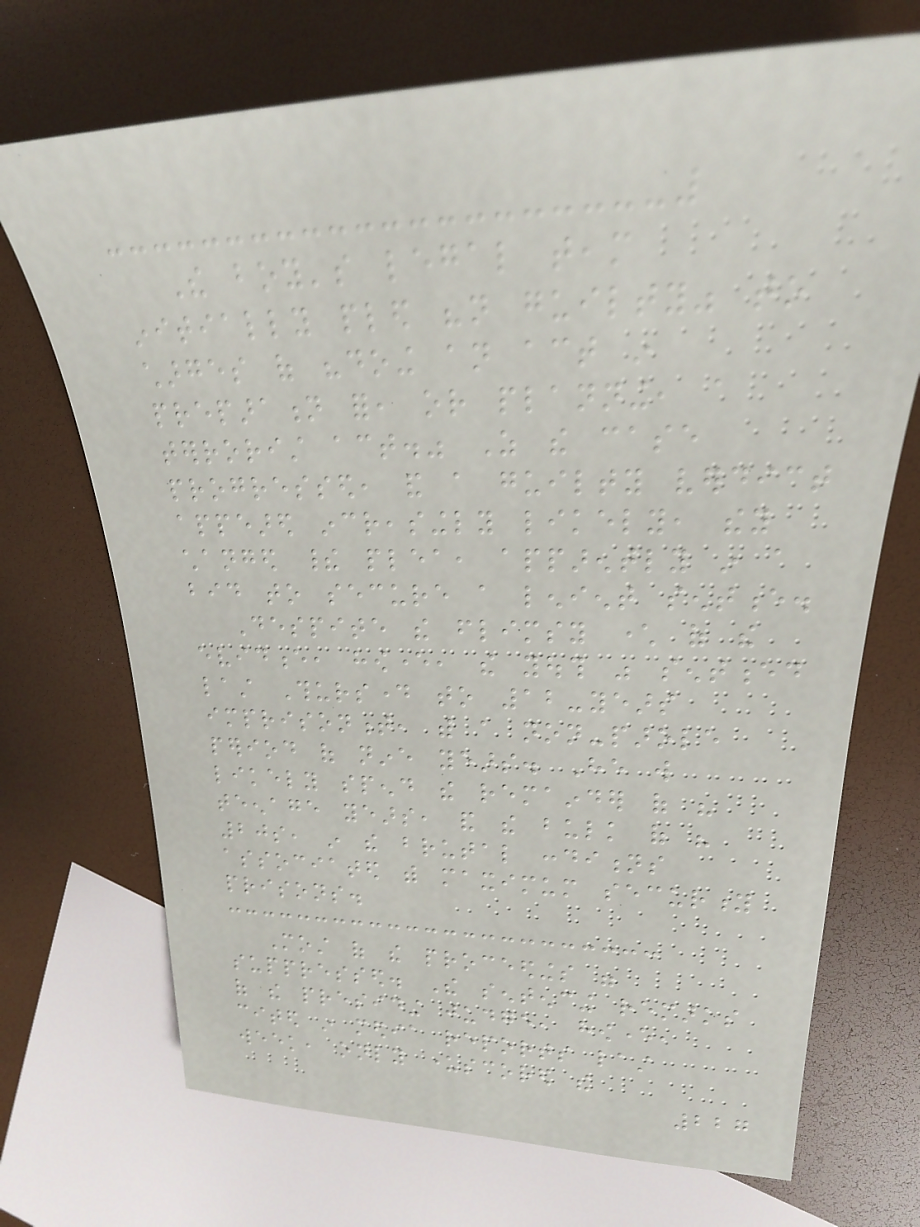The boy's legal team
initially pled "not guilty" to
charges of "doing an act in
preparation for, or planning, a
terrorist act." As the case
progressed, and a guilty verdict
appeared increasingly likely, they
changed their plea, apparently in a
bid to secure a lenient sentence.
Despite the flimsy character of the
evidence, however, the youth was sentenced
last Thursday to 12-years
imprisonment, with a non-parole
period of nine years. He will
likely spend the remainder of his
teenage years, and the bulk of his
20s, in the brutal conditions
associated with maximum security
prisons.
Most of the proceedings were
suppressed. The sentencing remarks
of the presiding judge, however,
cited in media reports last
week, only underscored the
227
